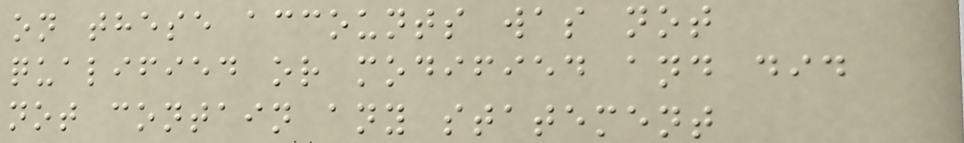on these accounts was not
qualified or modified and did
not contain any statement
